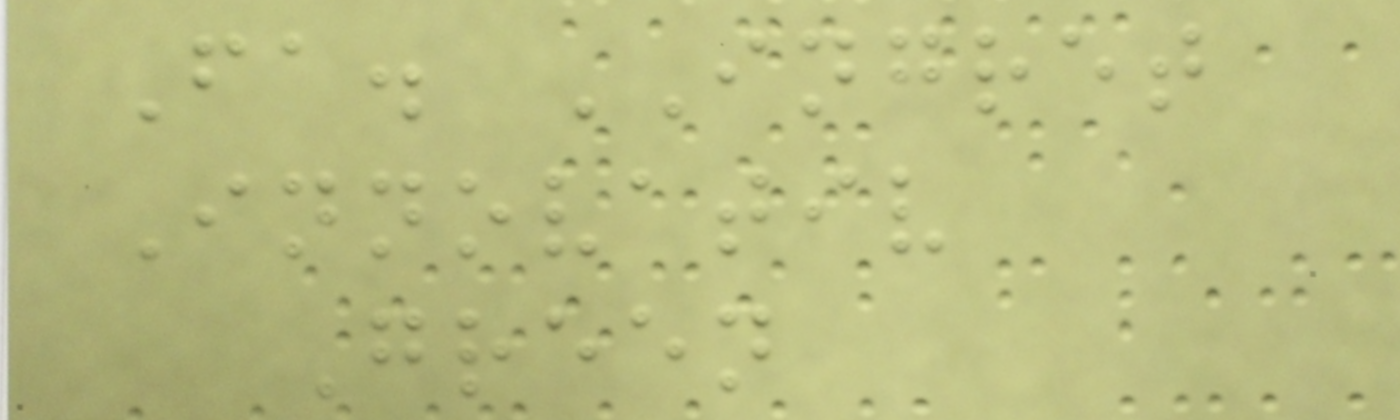Fa. INGRET
Innovativ
Green
